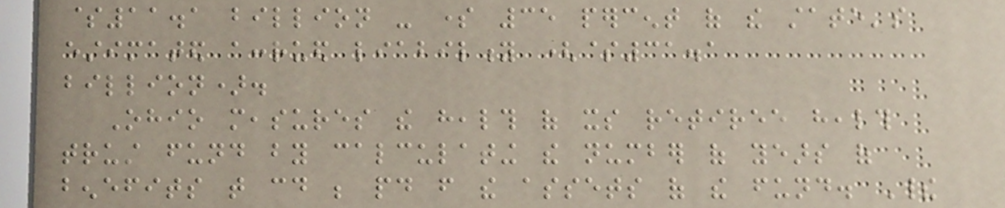$11.1 billion - some 35 percent of the state's
estimated accrued liability ($31.1
billion).
Ohio measures the health of its retiree health
trust fund by calculating the number of years of
benefits that could be paid from the assets of the fund. Their
